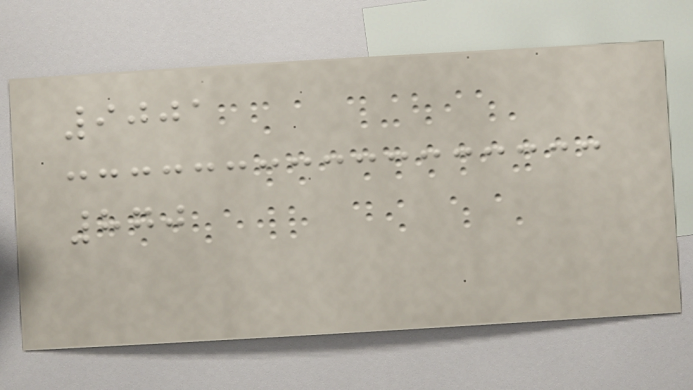9001
870
